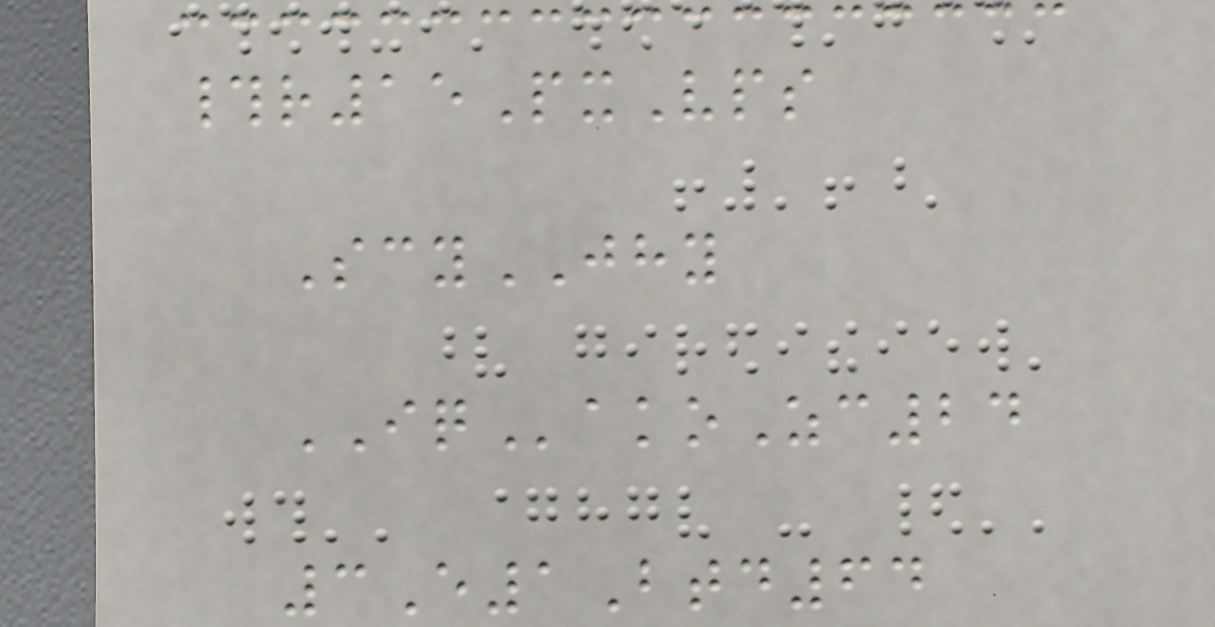#r15PxVps
ScyJHY
IQakoZc24
3E1Btd64
